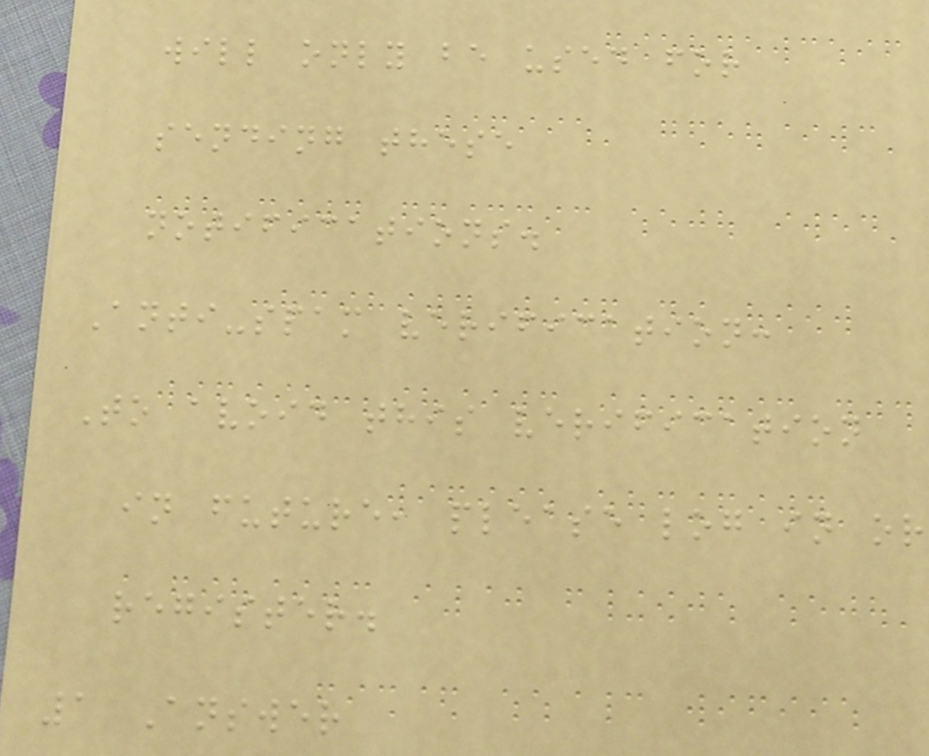will only be used for
sending these
notifications.
Anti-spam verification:
To avoid this verification
in future, please log in or
register.
1 Answer
